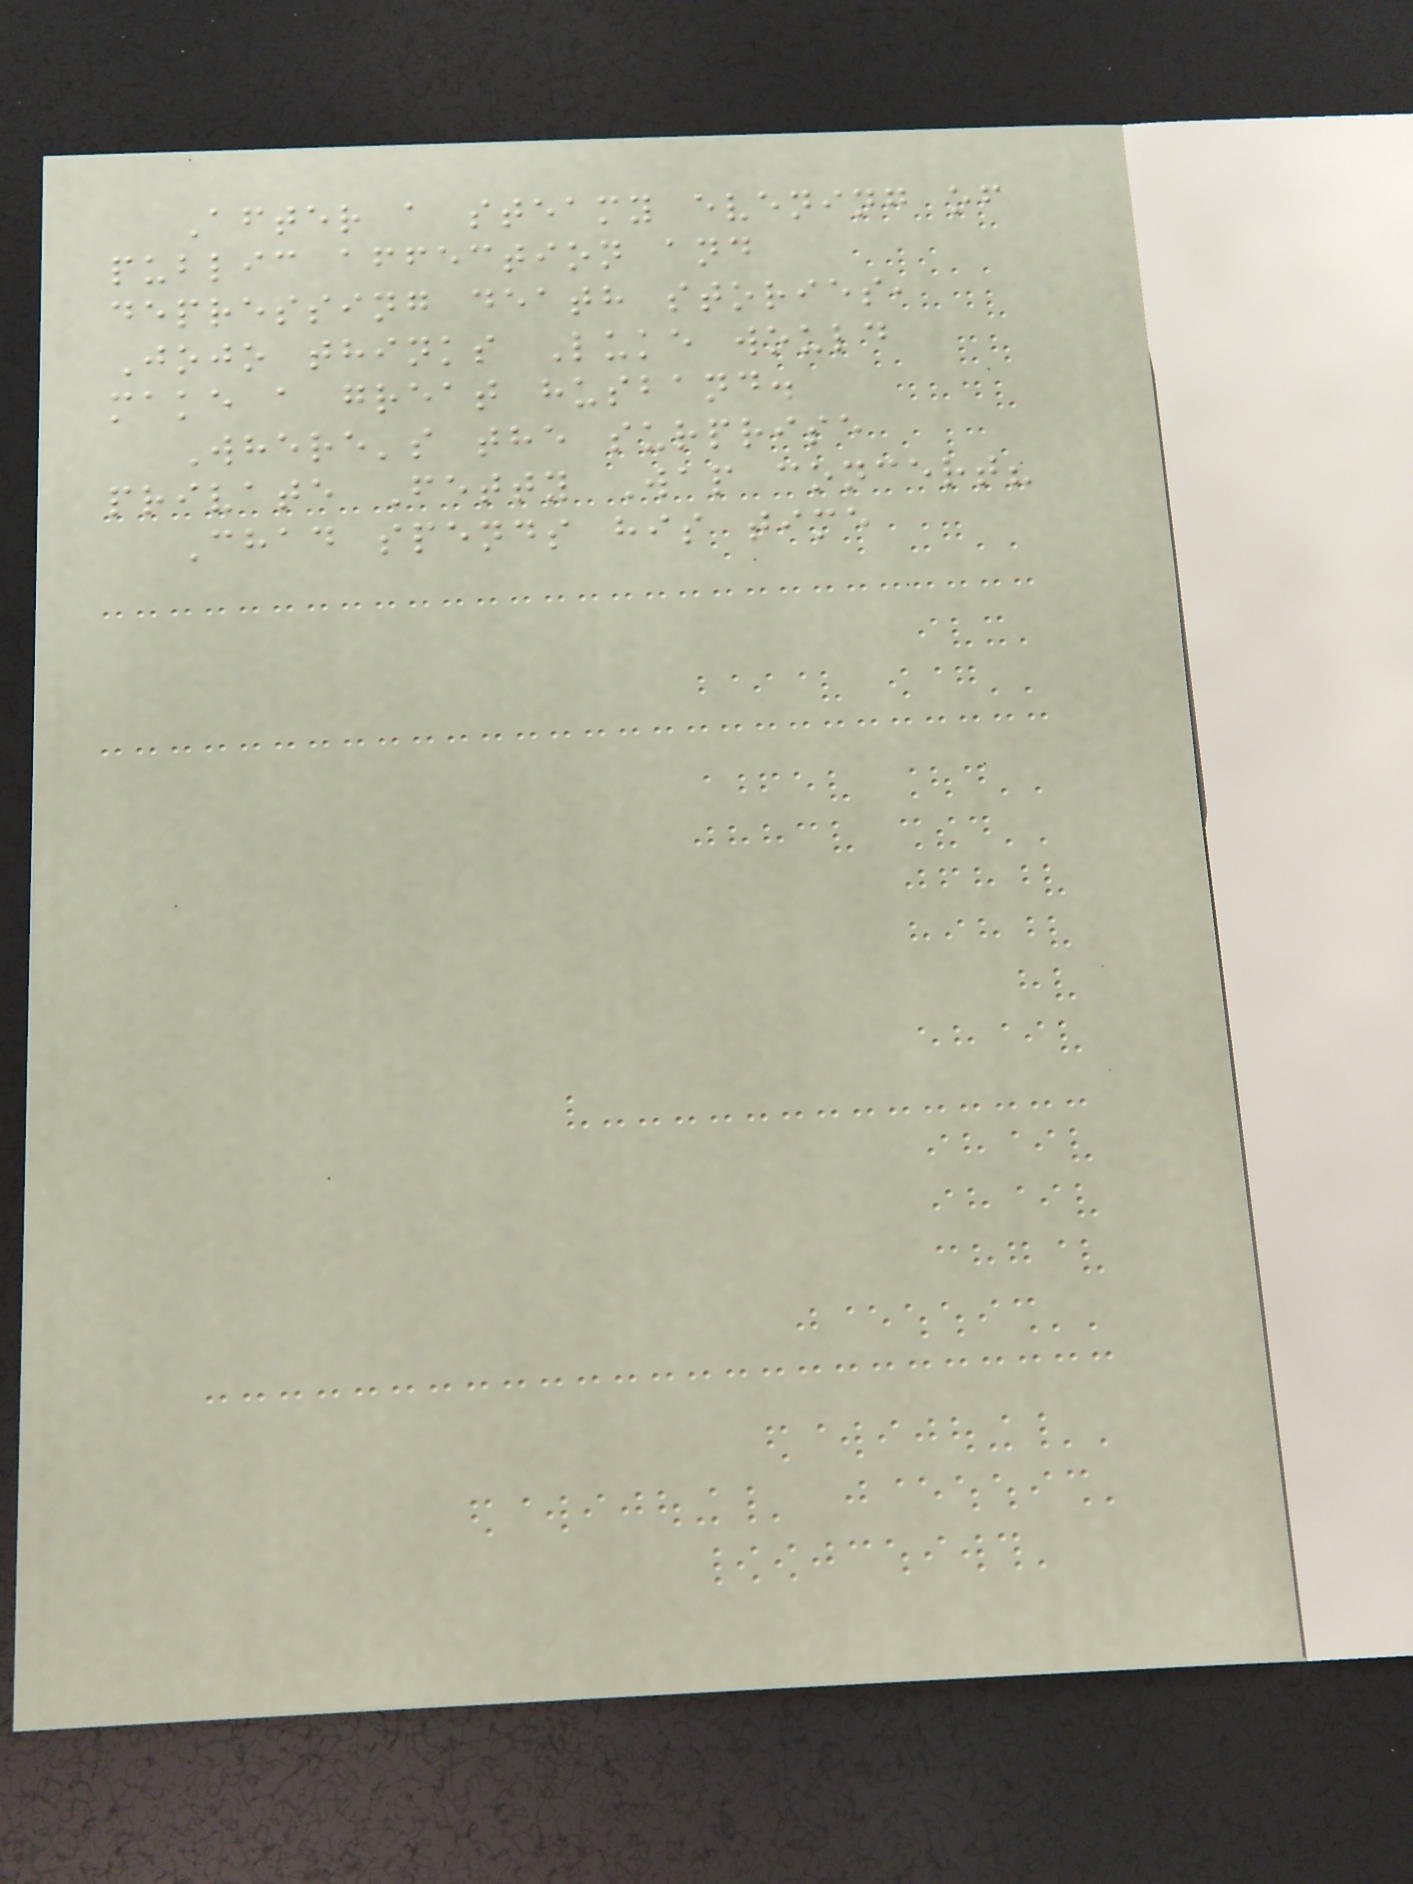After a steamy evening of
public affection and
depressing death stories,
Jojo thinks Luke would
make a great husband.
Where's the surprise
private Fetty Wap concert?
Chad spends his time
